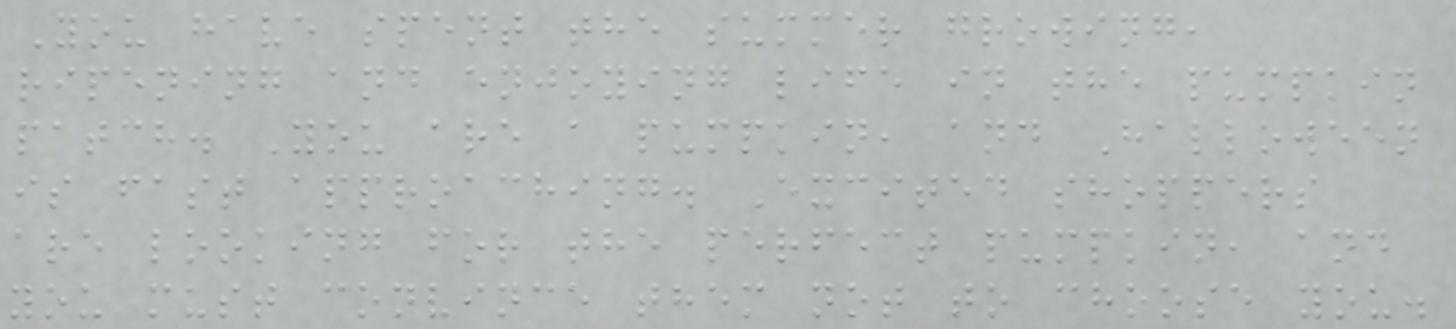You have spent the summer growing,
ripening and enjoying life in the pumpkin
patch. You are a pumpkin, and Halloween
is fast approaching. Excited shoppers
are looking for the perfect pumpkin, and
you must convince them not to choose you.
